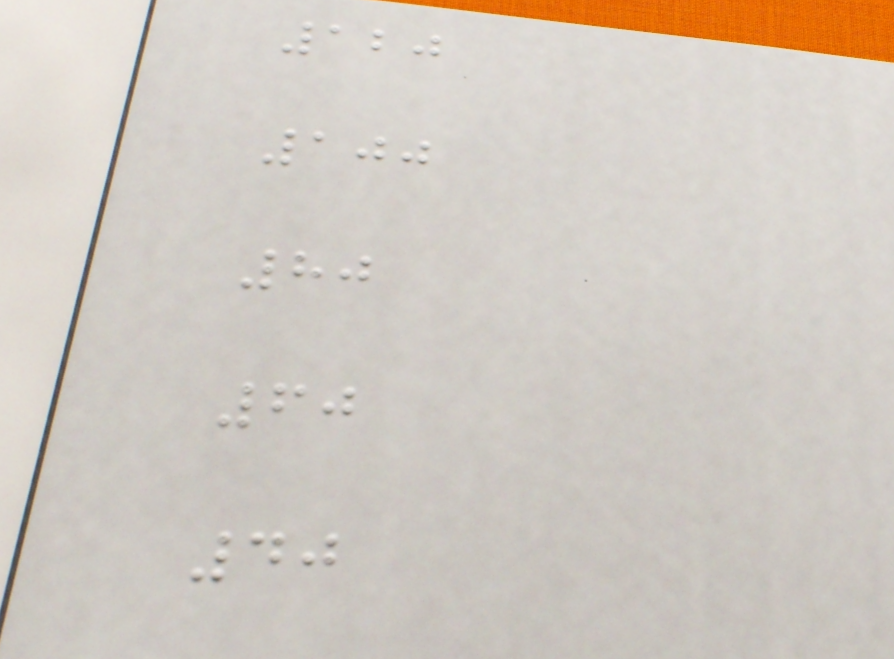120
100
80
60
40
